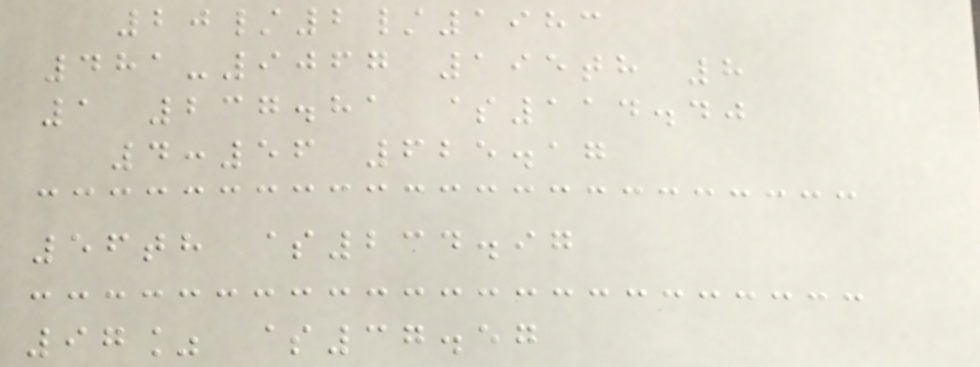20/2/1983
481-9067 195th 8
1 237.81 $114.40
4:56 625.17
56th $234.97
97% $37.57
